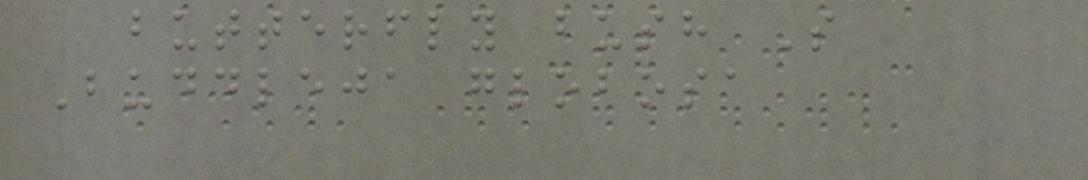butterfly bush S
Buddleja globosa
